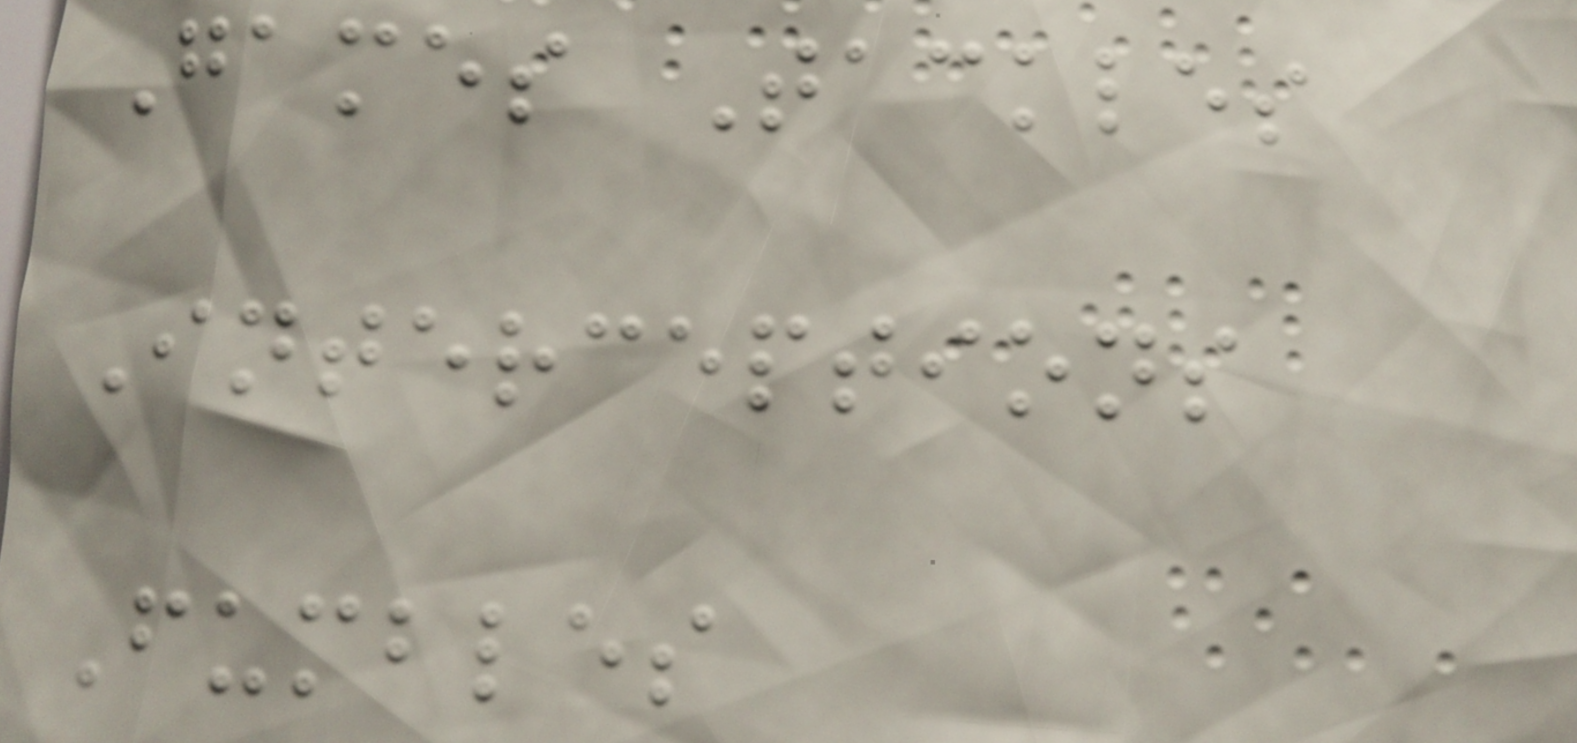Games Tackles
Interceptions
Fumbles
